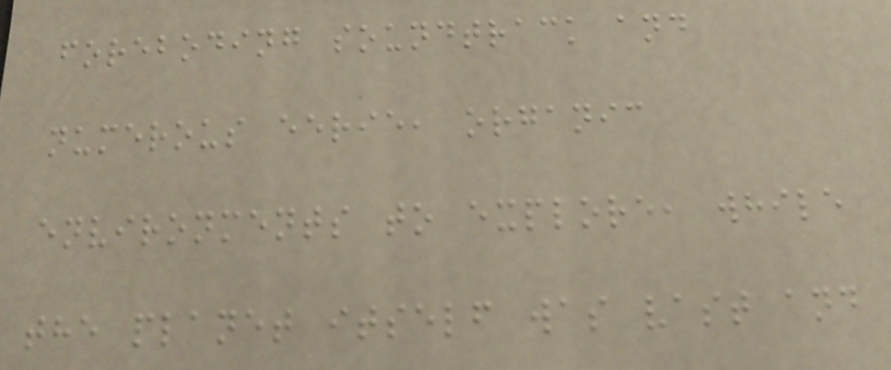foreboding soundtrack and
numerous eerie, organic
environments to explore, while
the planet itself was vast and
